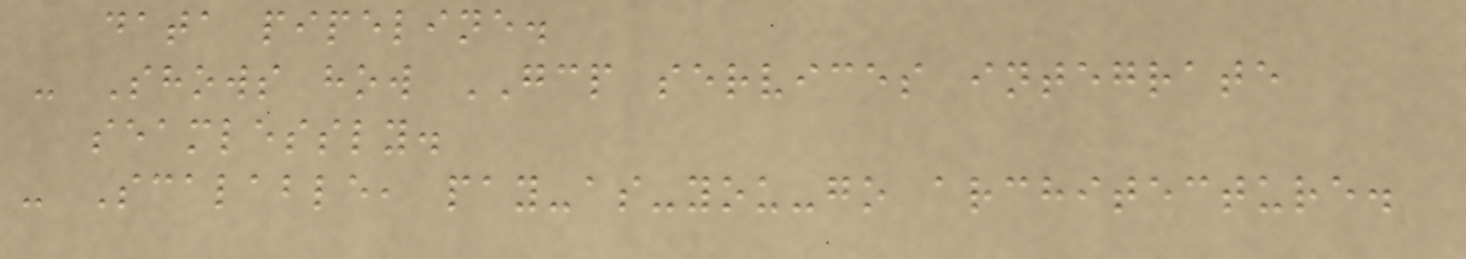data pipeline.
- Shows how GCP services integrate
seamlessly.
- Scalable, pay-as-you-go architecture.
